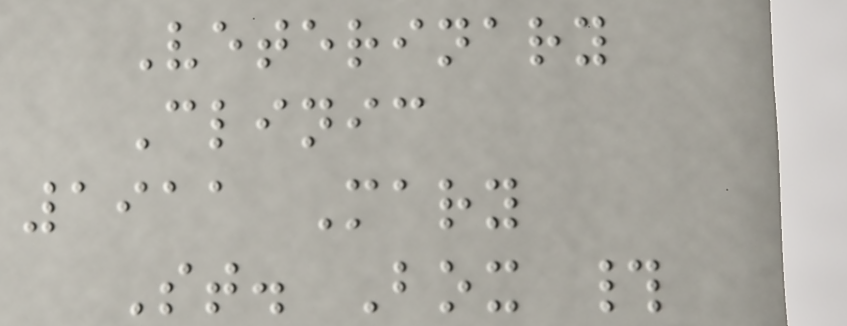Veterinary
Clinic
1911 Mary
St. Box #
